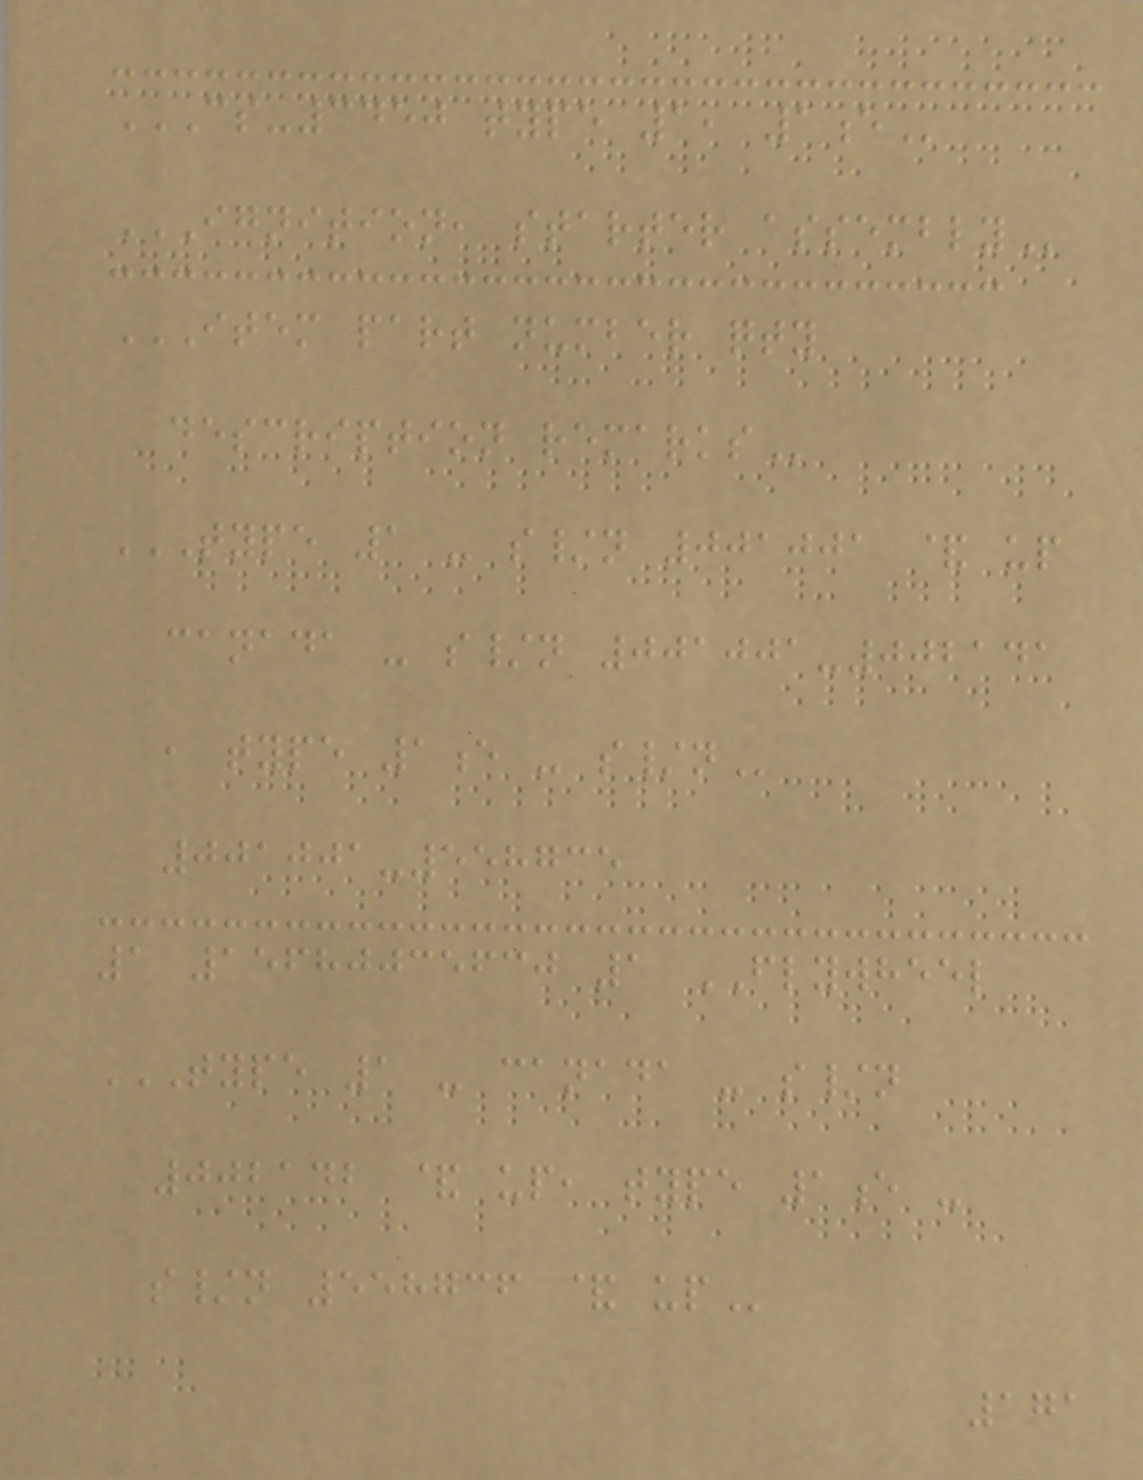CS-3450 TYPE 1, 1E
IGNITION, STARTER ASSEMBLY
ITEM PART NUMBER QTY
DESCRIPTION REMARKS
TYPE 1 - S/N 001001 & UP
CANADA - S/N 001001-002141
, TYPE 1E - S/N
001001-558735
1 15680035630 1 FLYWHEEL
TYPE 1 - CANADA - S/N
002142 & UP, TYPE 1E -
S/N 558736 & UP
171
